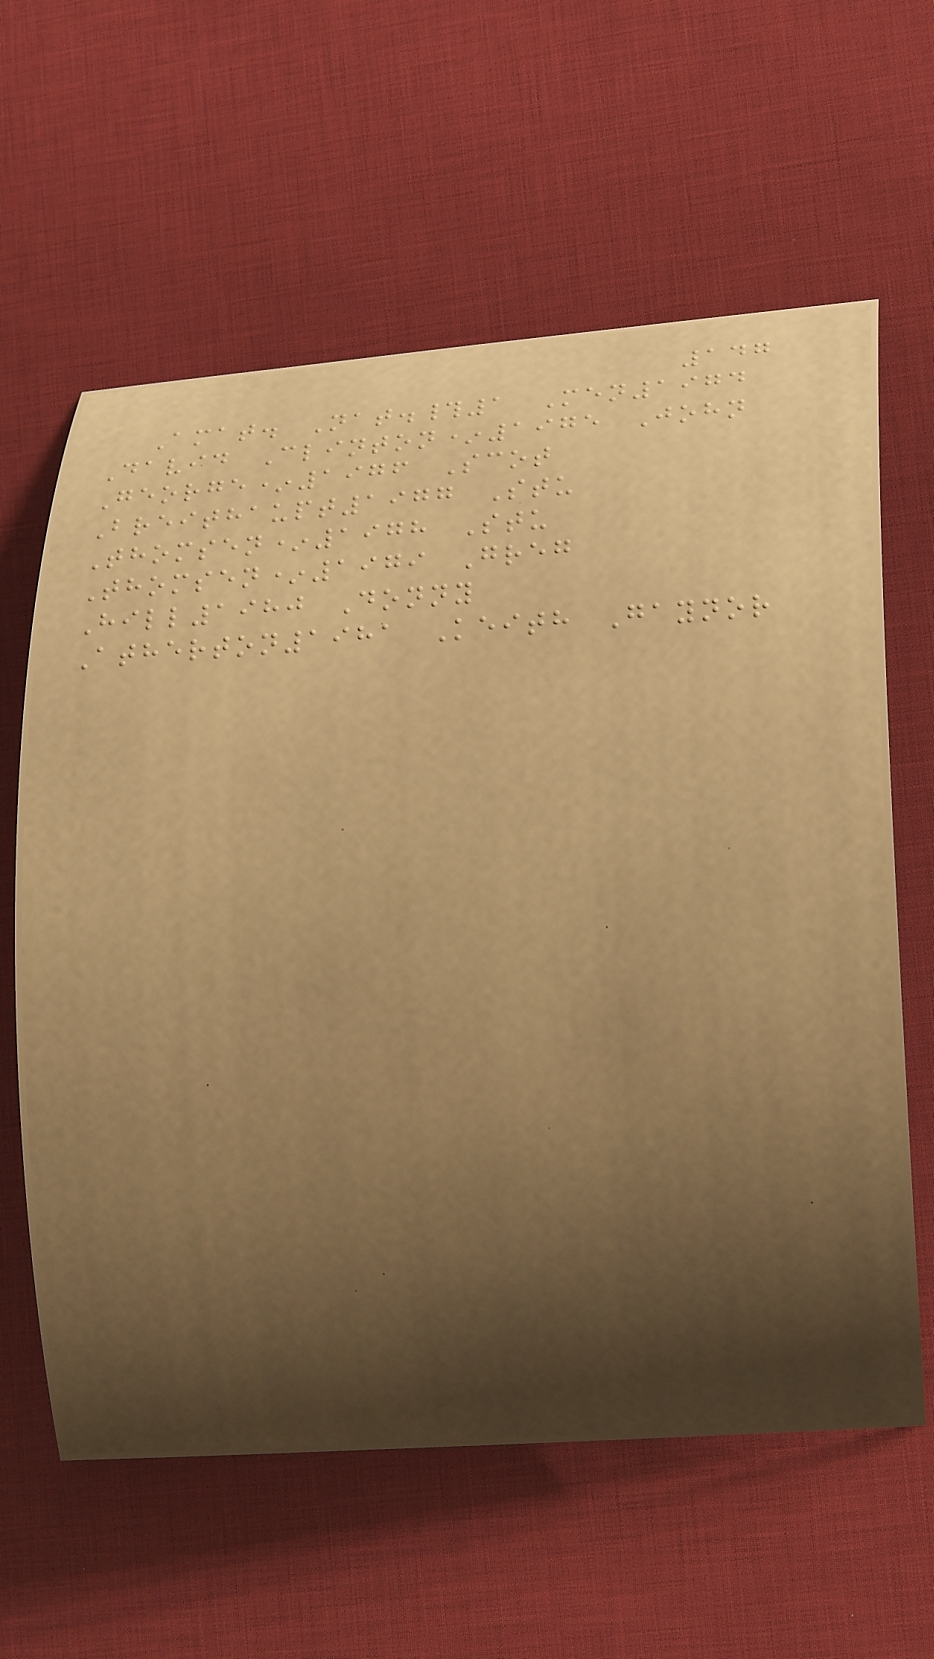147
Amat. Nat.#1 Men1974
David Clinton*1975 John
George*1976 Scot
Breithaupt1977 Stu
Thomsen*1978 Stu
Thomsen*1979 Greg
Hill1980 Donny
Atherton1981 Keith Gaynor
